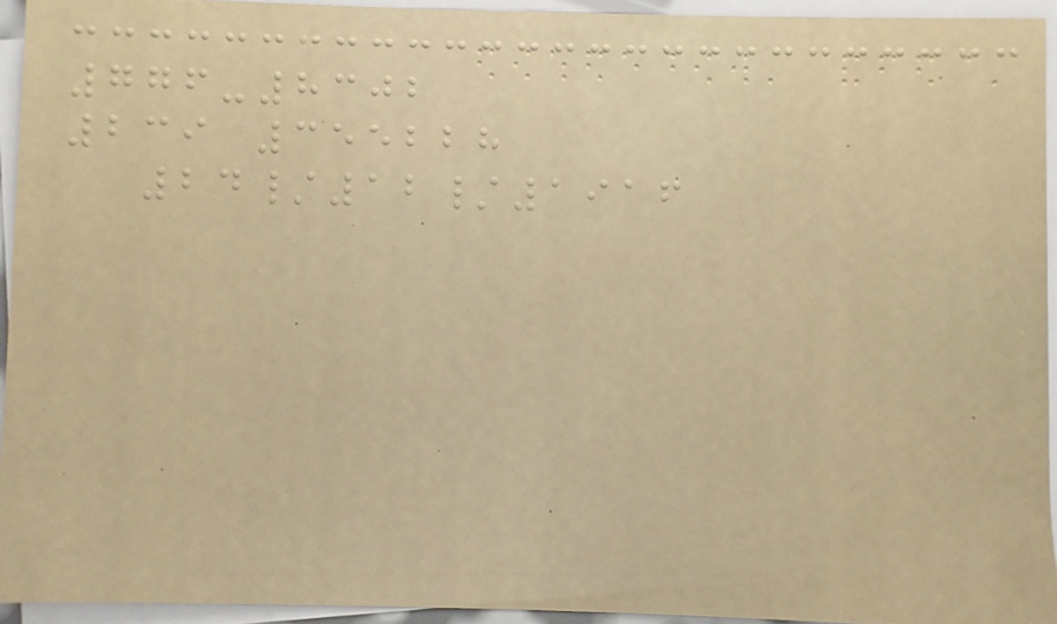776-8302
239 355228
24/12/1916
